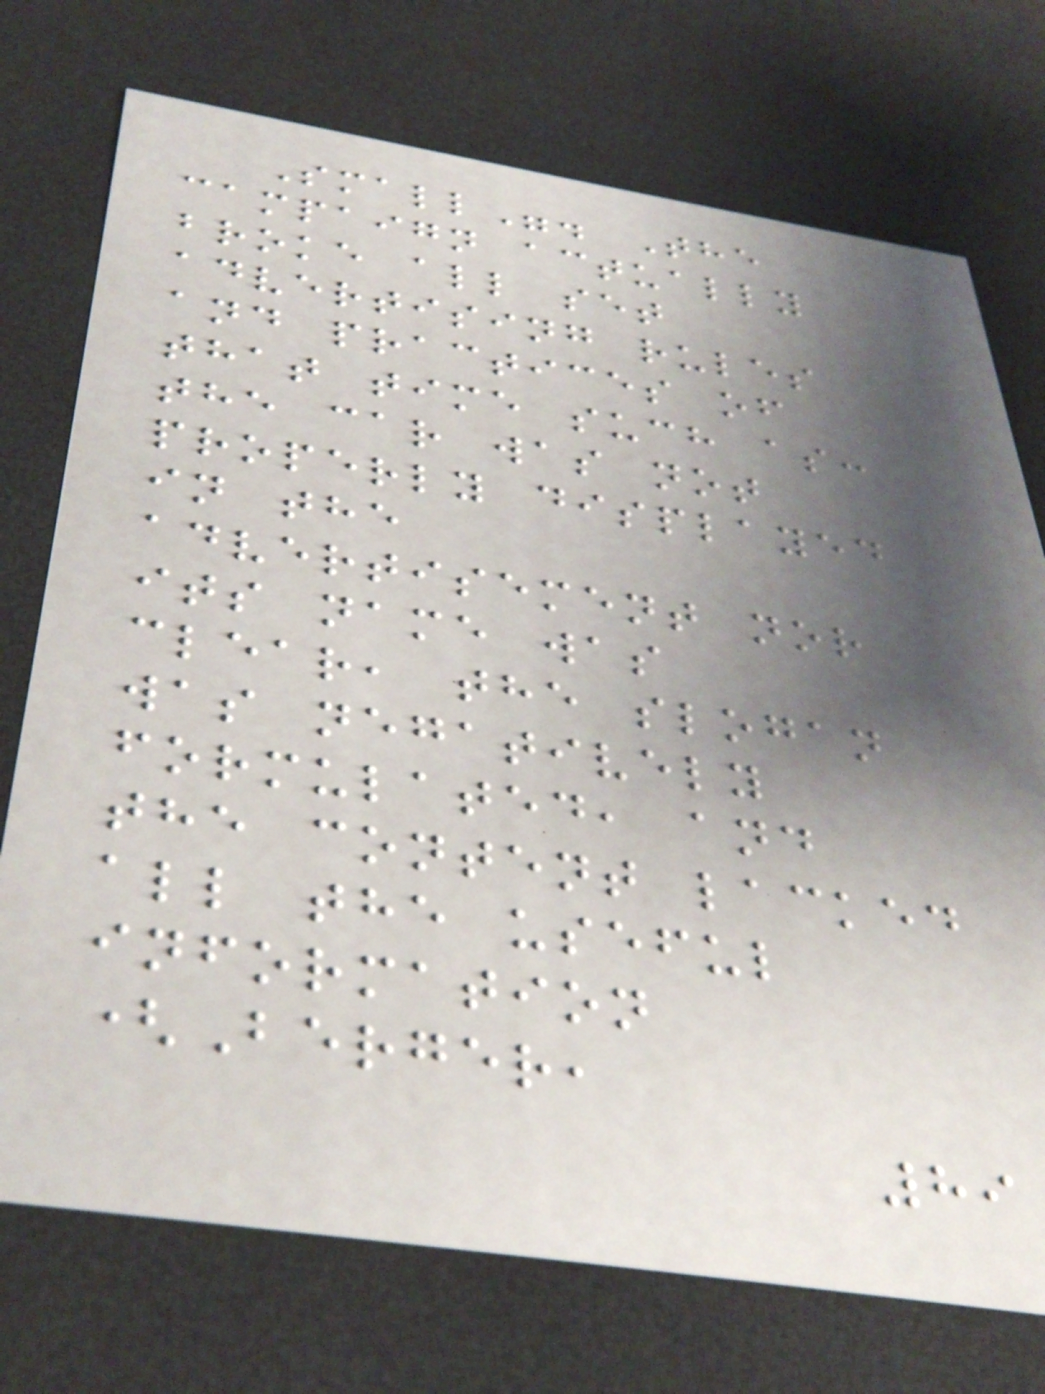Small". The
campaign actually
broke all set
advertising rules
and practices of
that time such as:
the car was not
properly displayed
in the
advertisement nor
its name was
clear, the slogan
was negatively
formulated, and
the content lacked
all the useful
information
(Berger,
89
